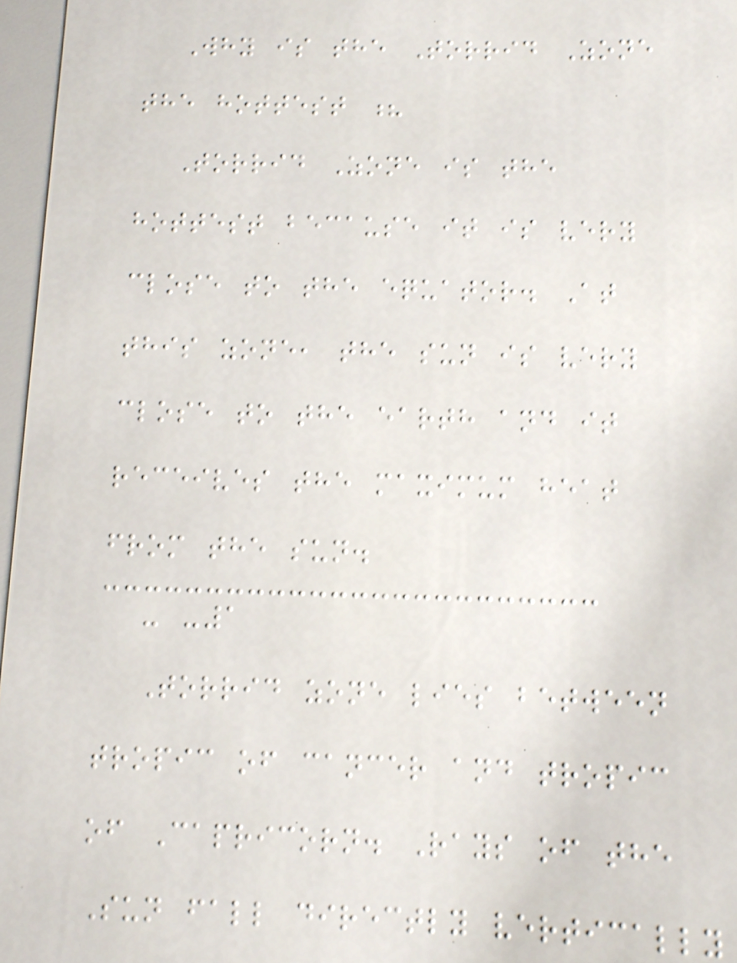Why is the Torrid Zone
the hottest ?
Torrid Zone is the
hottest because it is very
close to the equator. At
this zone, the sun is very
close to the earth and it
receives the maximum heat
from the sun.
- -1
Torrid zone lies between
tropic of cancer and tropic
of Capricorn. Rays of the
Sun fall directly vertically
